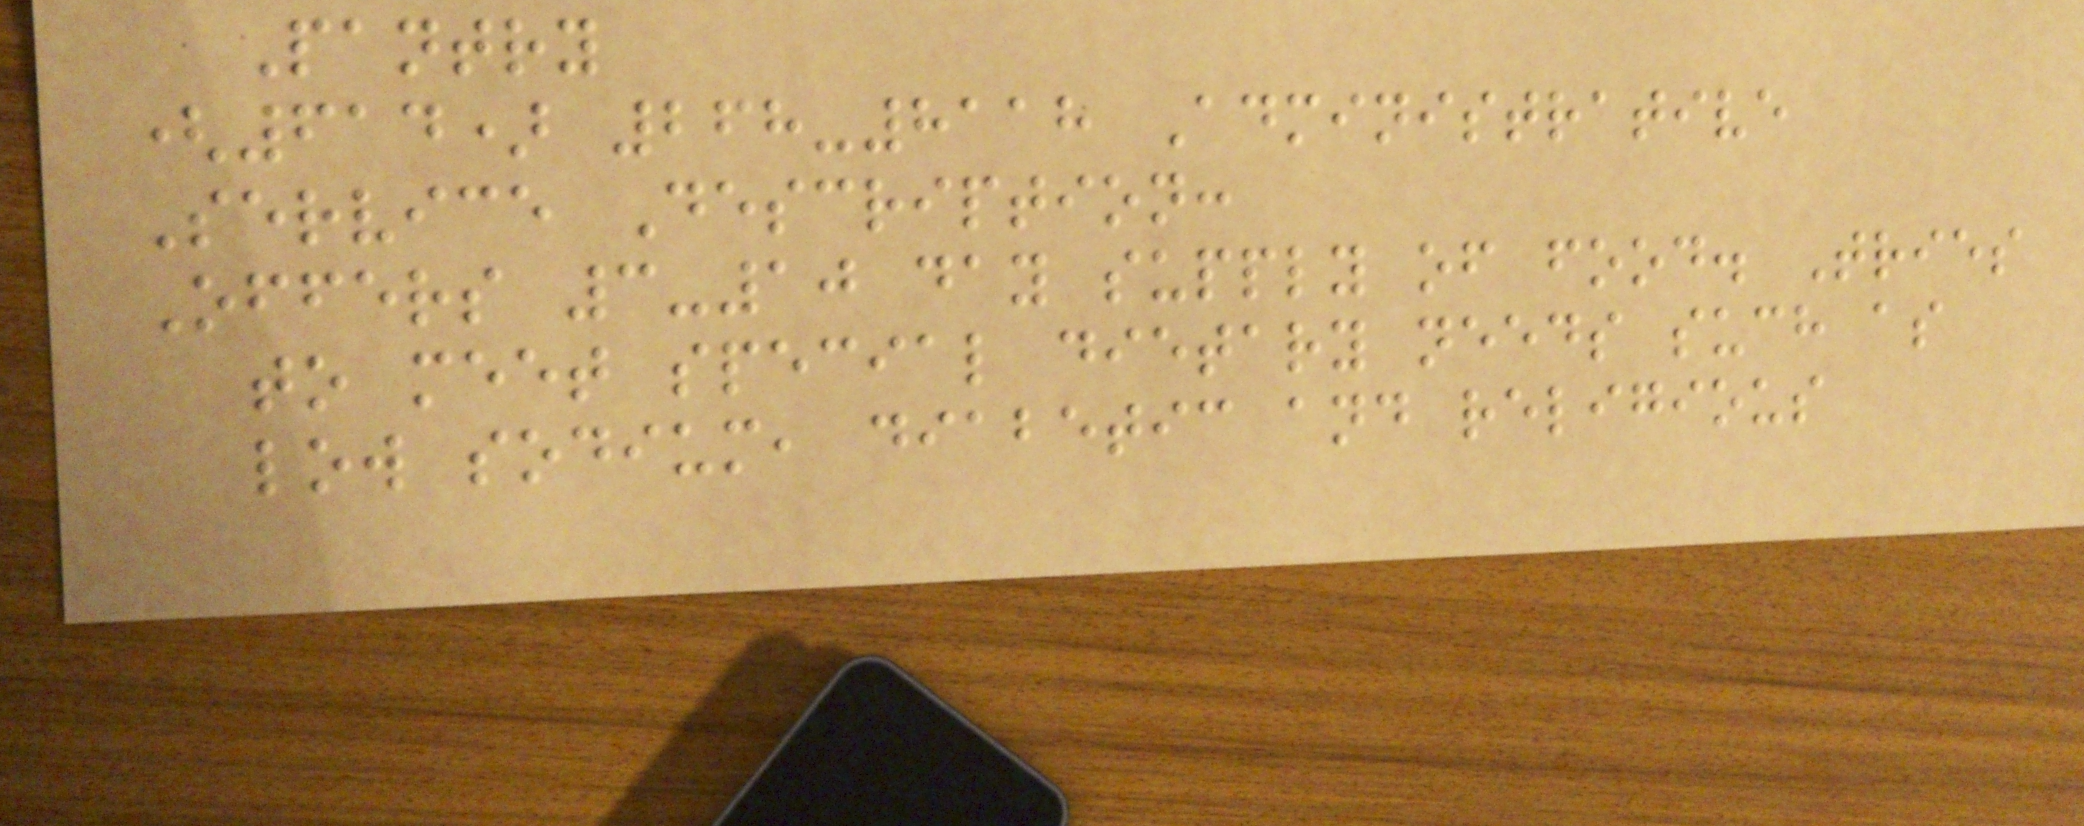Pantry
(614) 268-8118 Administrative
Service Description:
Offers 3-10 day supply of food. Tries
to meet special dietary needs such as
low sodium, diabetic and religious
